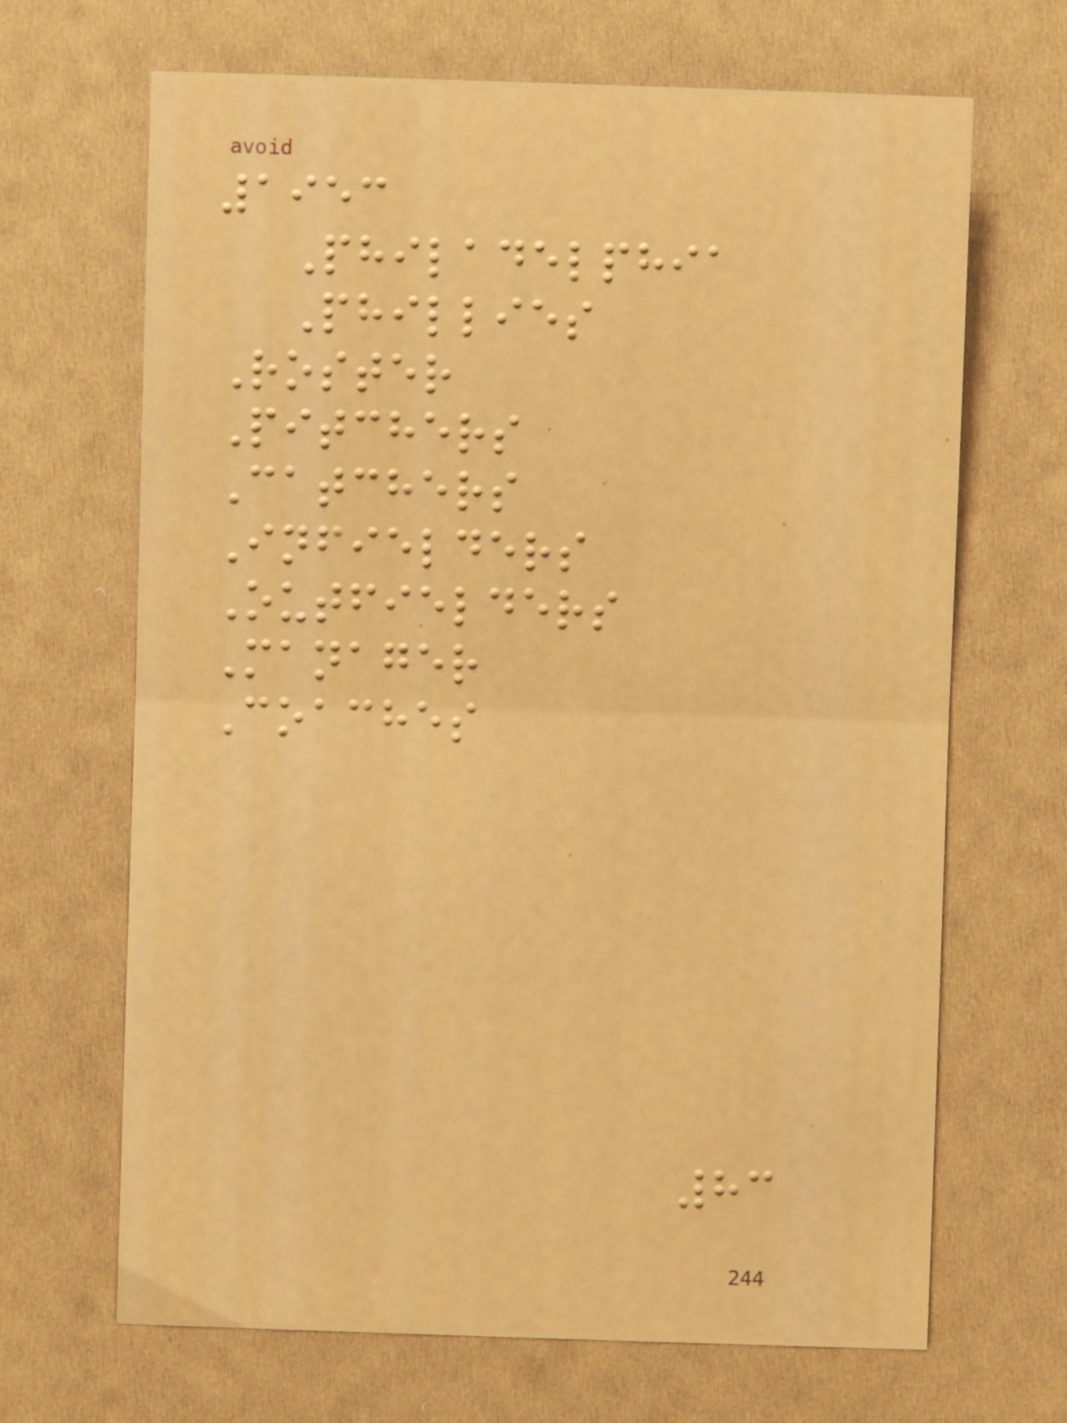1953
Philadelphia
Phillies
Roster
Pitchers
Catchers
Infielders
Outfielders
Manager
Coaches
83
